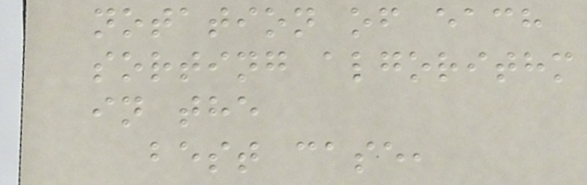notation of each
sorting algorithm
in the
best case,
